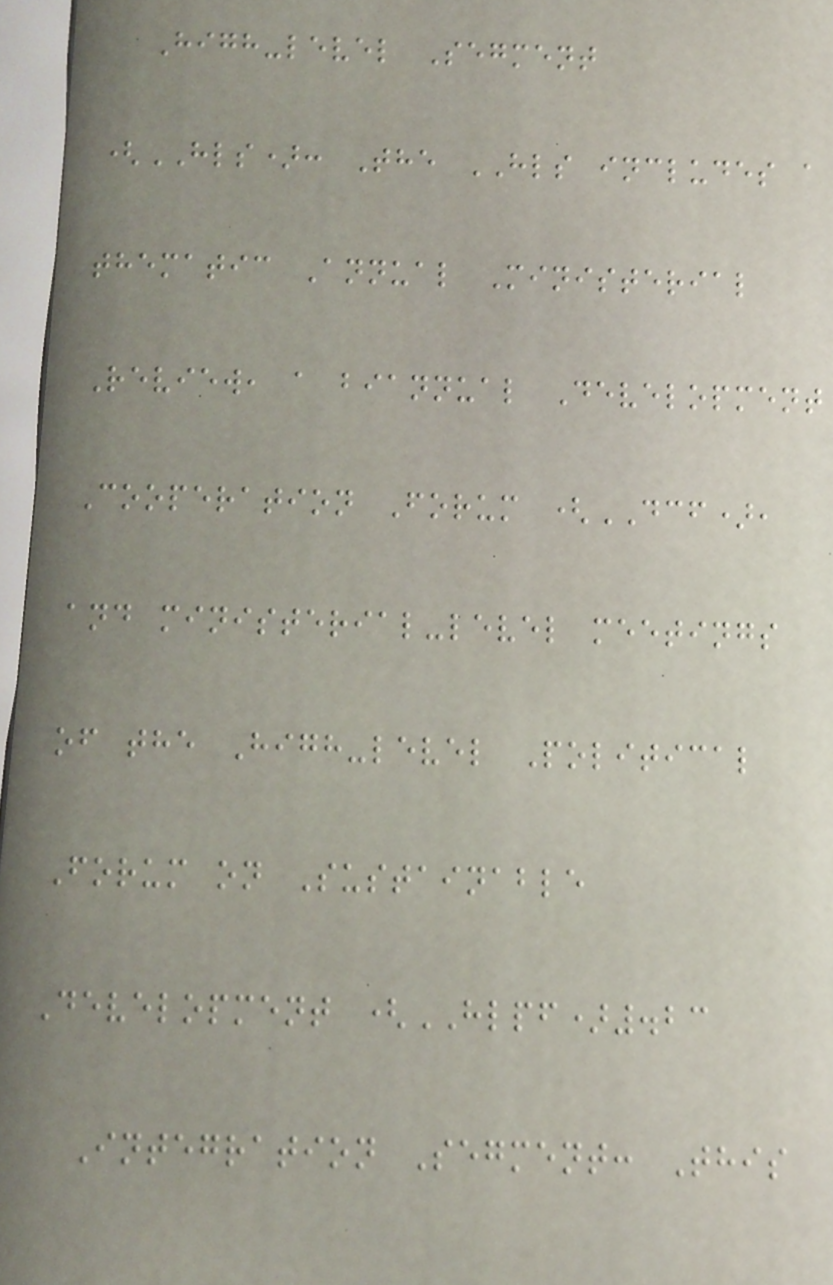High-level Segment
(HLS): The HLS includes a
thematic Annual Ministerial
Review, a biannual Development
Cooperation Forum (DCF),
and ministerial-level meetings
of the High-level Political
Forum on Sustainable
Development (HLPF).23
Integration Segment: This
